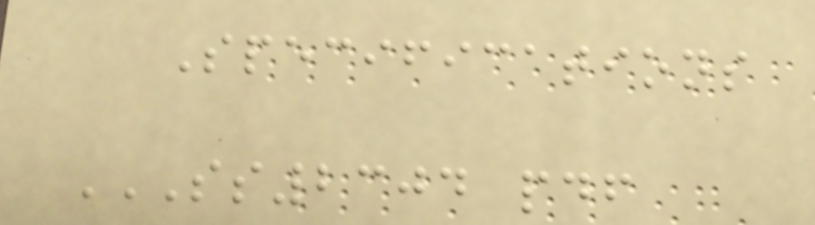Specifications
SS2304 PDF
